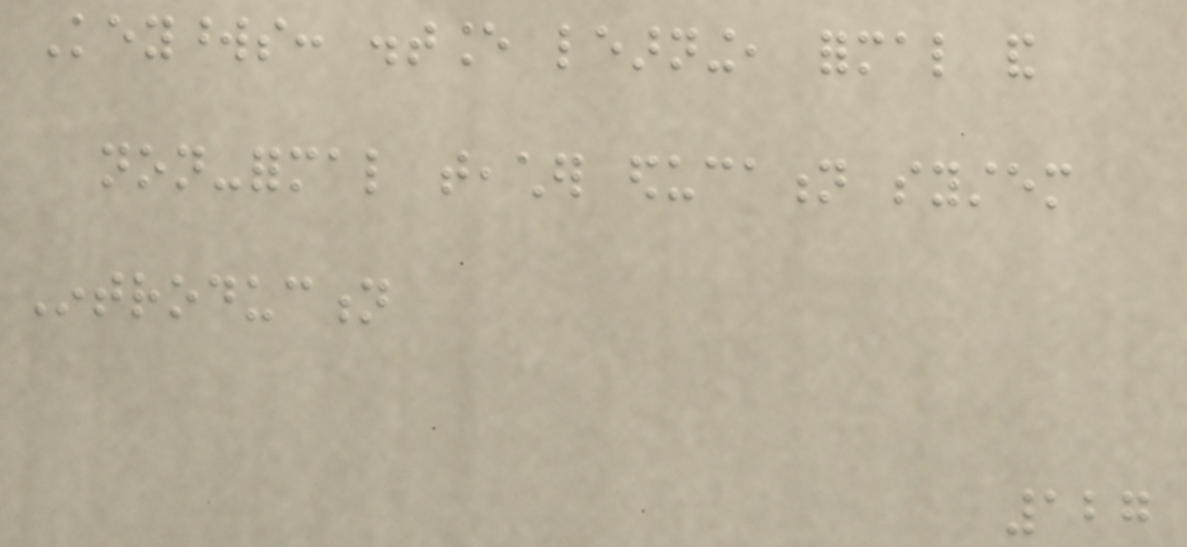Keywords: distance learning, formal and
non-formal teacher education system
Introduction
127
